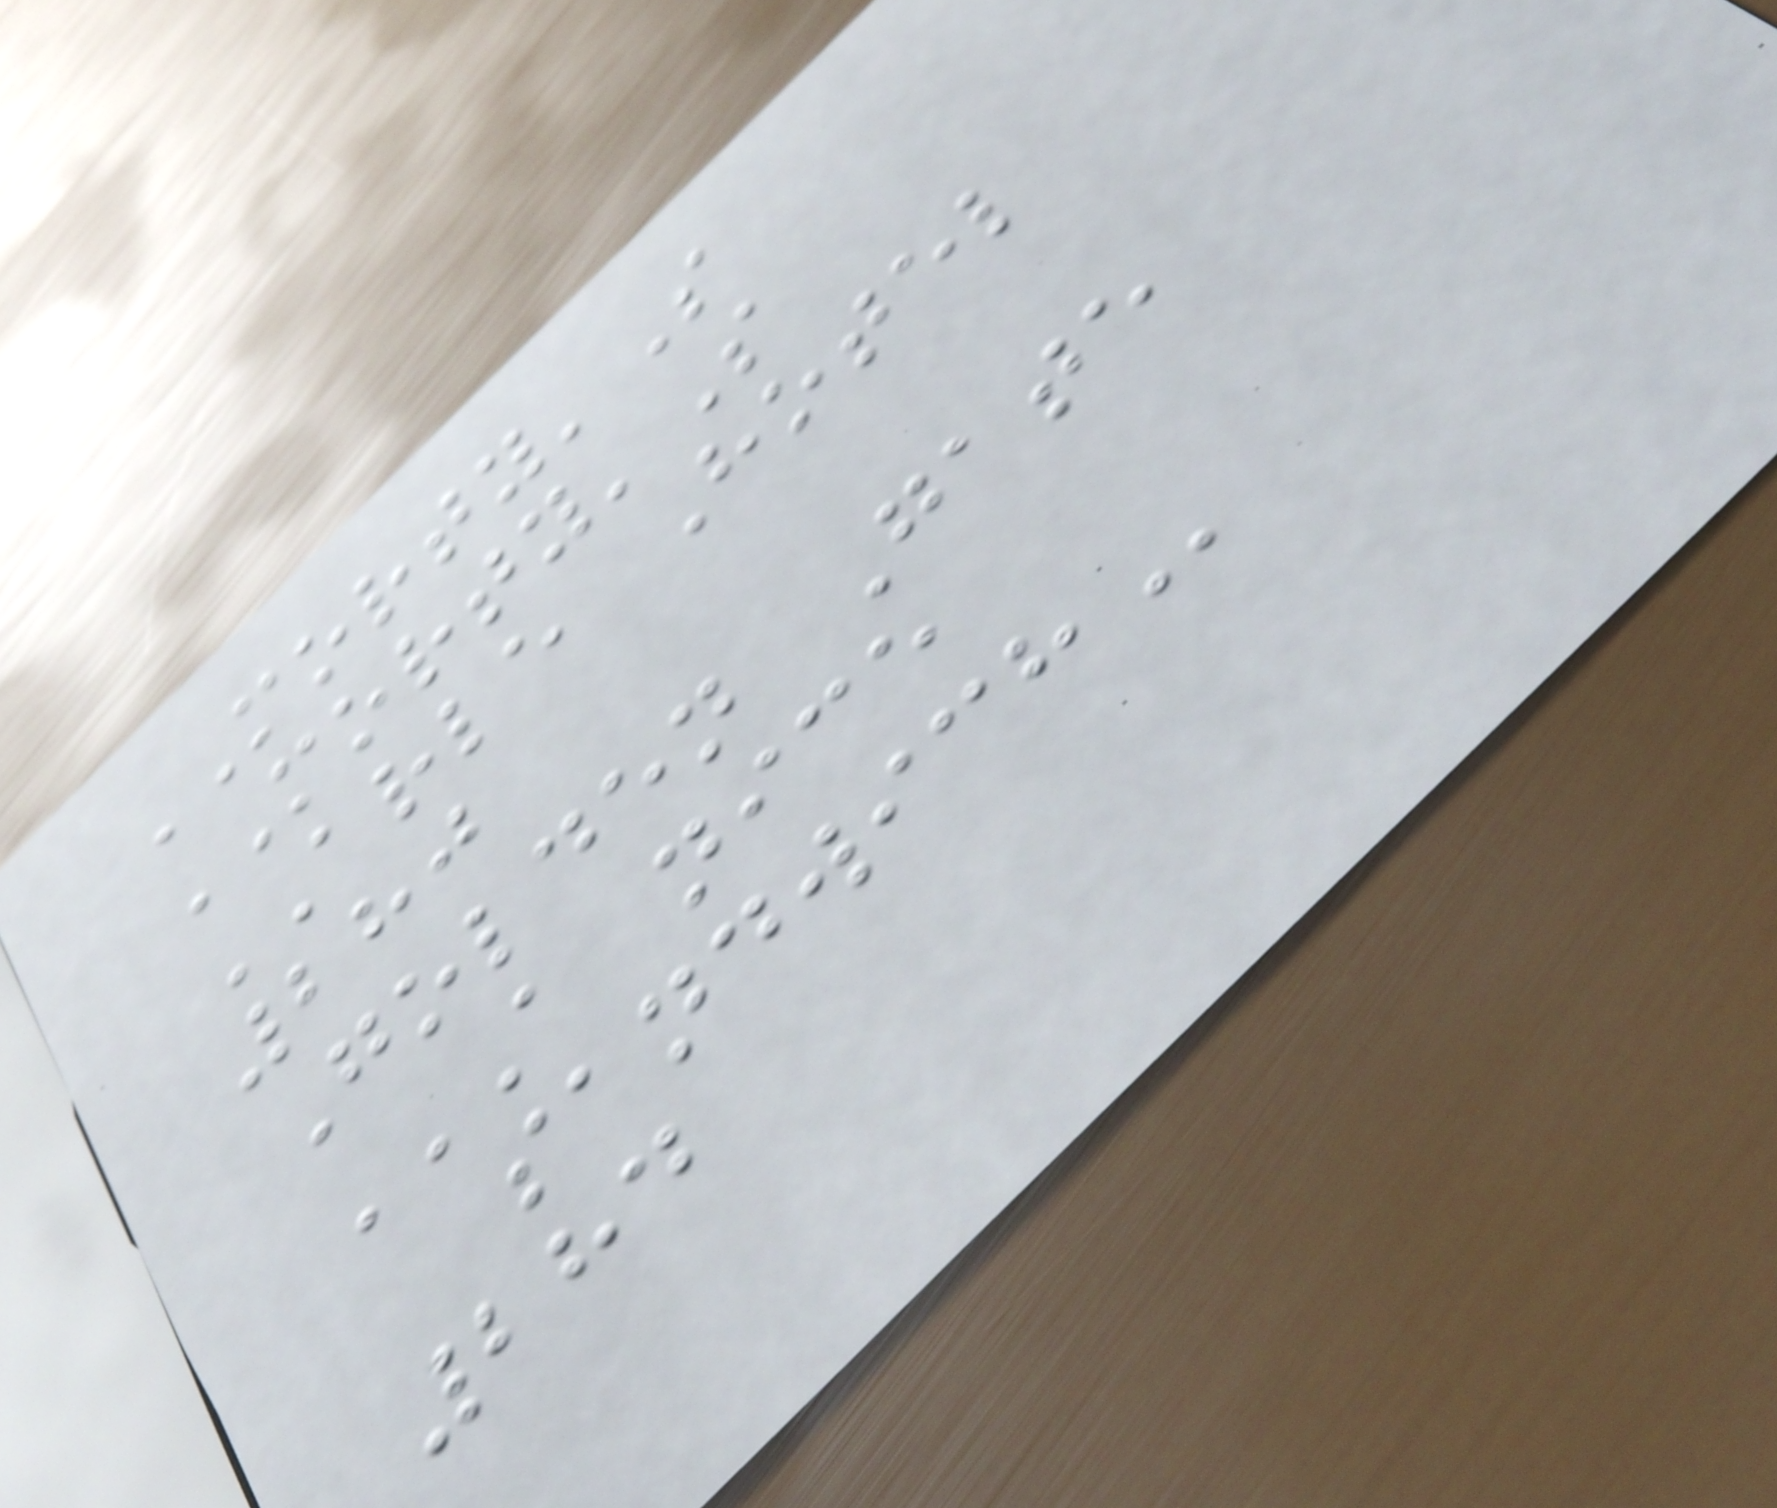MORTY'S
MORTY'S
ARLE Hotel
280
Golden Gate
A NICE
SANDWICH
284
